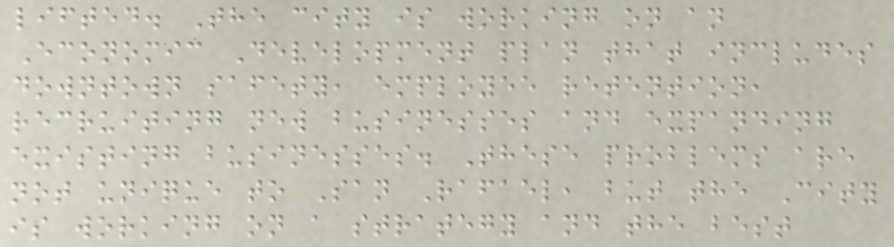lifted. The city is working on an
Economic Development plan that includes
downtown safety, employee retention,
recruiting new businesses and expanding
existing businesses. These problems are
not unique to San Rafael, but the City
is working on a strategy and the best
